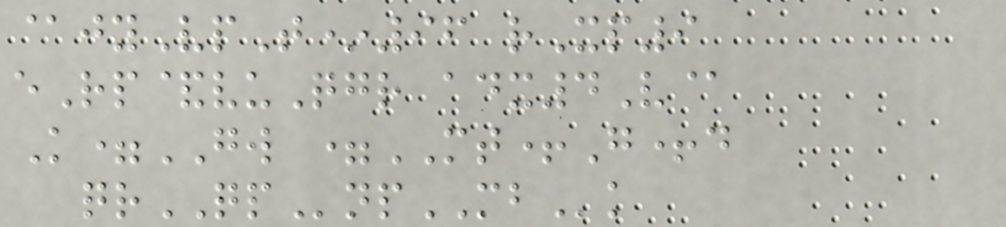@jyVpT*96 rXp9
eRp&vuQgr adx4V@
K=GW =MT+G+d
qrQPnpMBk
